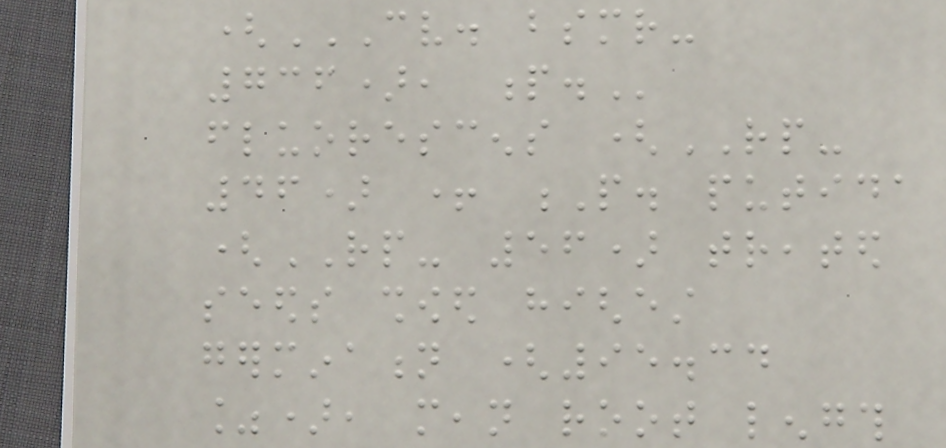(CV. BSMR-
736), P.
fluorescens (RP-
46) + P. putida
(RP- 56) treated
seeds showed highest
germination (95.34
%), mean root length
